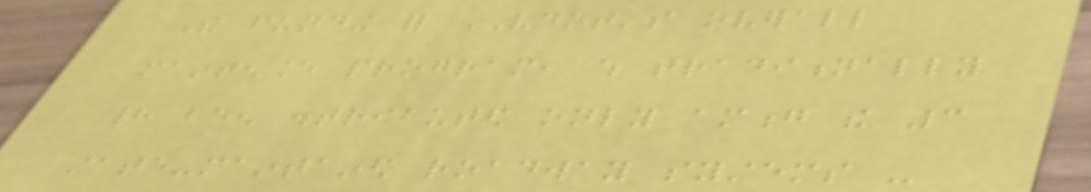The funding for VDOT's overall
maintenance program, which traditionally
had been distributed only among the 3
state-maintained roadway systems -
